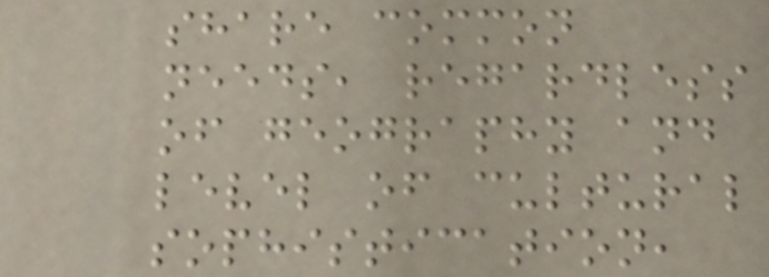share common
needs, regardless
of geography and
level of cultural
sophistication,
